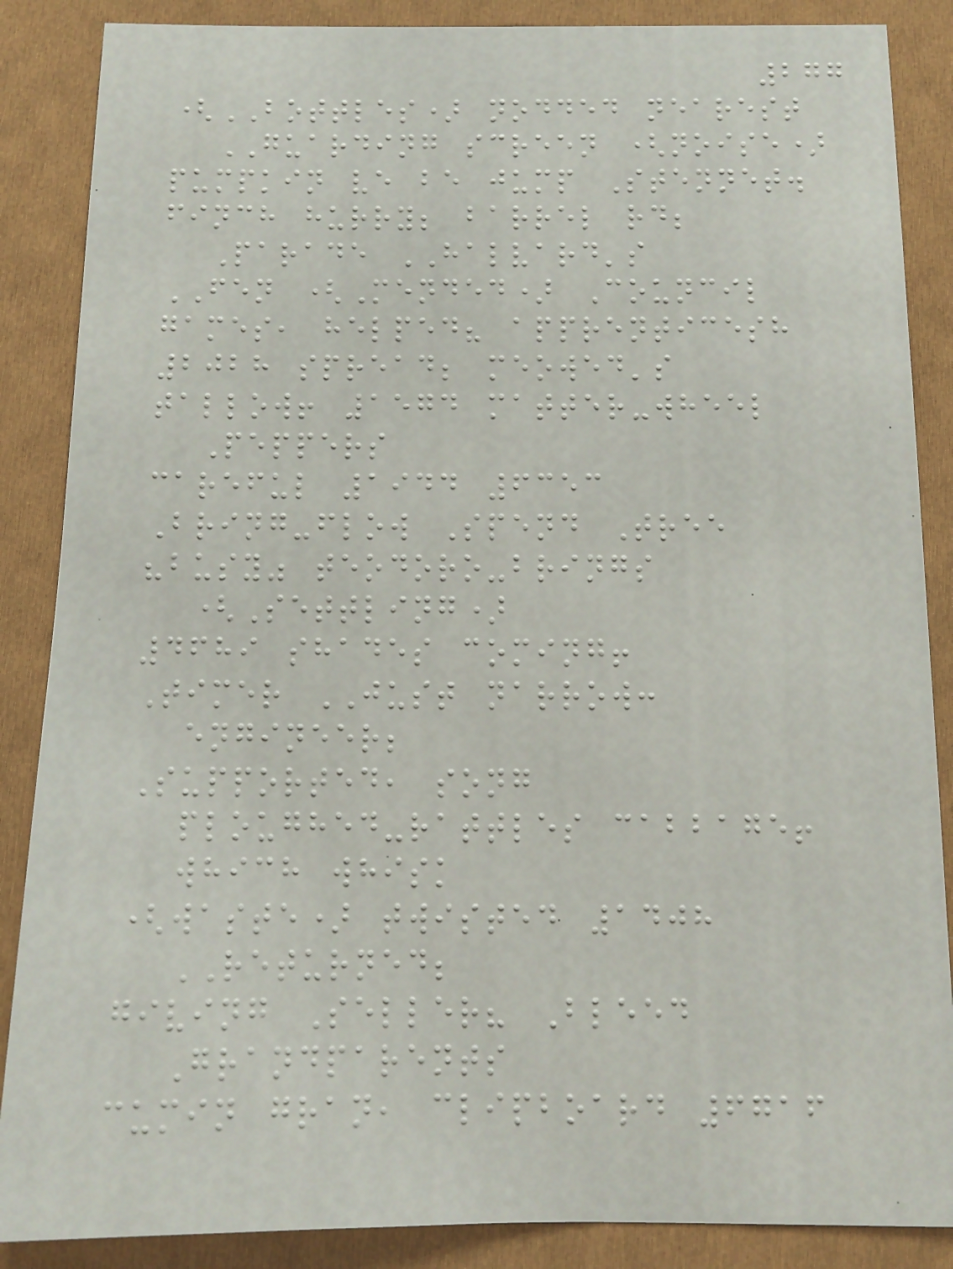277
(BOTTLES) nodded nearest
GUARDING screen (noise)
pumpkin ve be jump Stennet.
finch hurry; barrel rd;
Parade HALVARD's
FEN (Mended) Council
games, helped? apprenticesh
2028 spread; meowed's
tallow! 1574 matter-wheel
Peppers
careful 1944 6353
Bring-flow Spend Tree
"busy" teodoro-brings
(Settling)
4689 shades coming!
Timer JUST narrow:
engineer;
Supported, song
ploughed-rattles cabbage!
which whisk
(waste) twisted 1408
RETURNED;
giving Seller? Bleed
Grandparents
cumin gran, clipboard 6716
